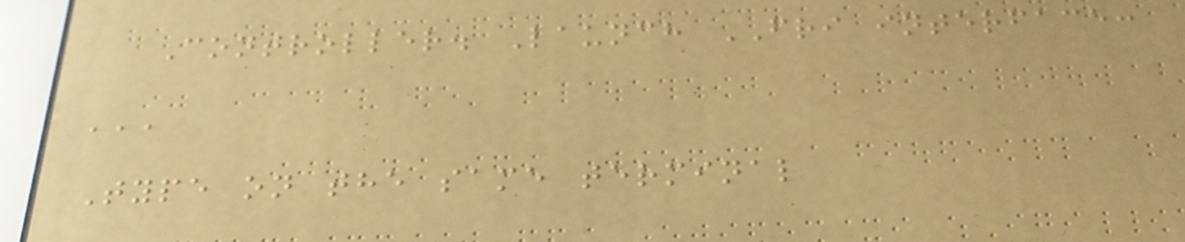Controller. Launch FRI interface:
'''
Type on the same terminal
